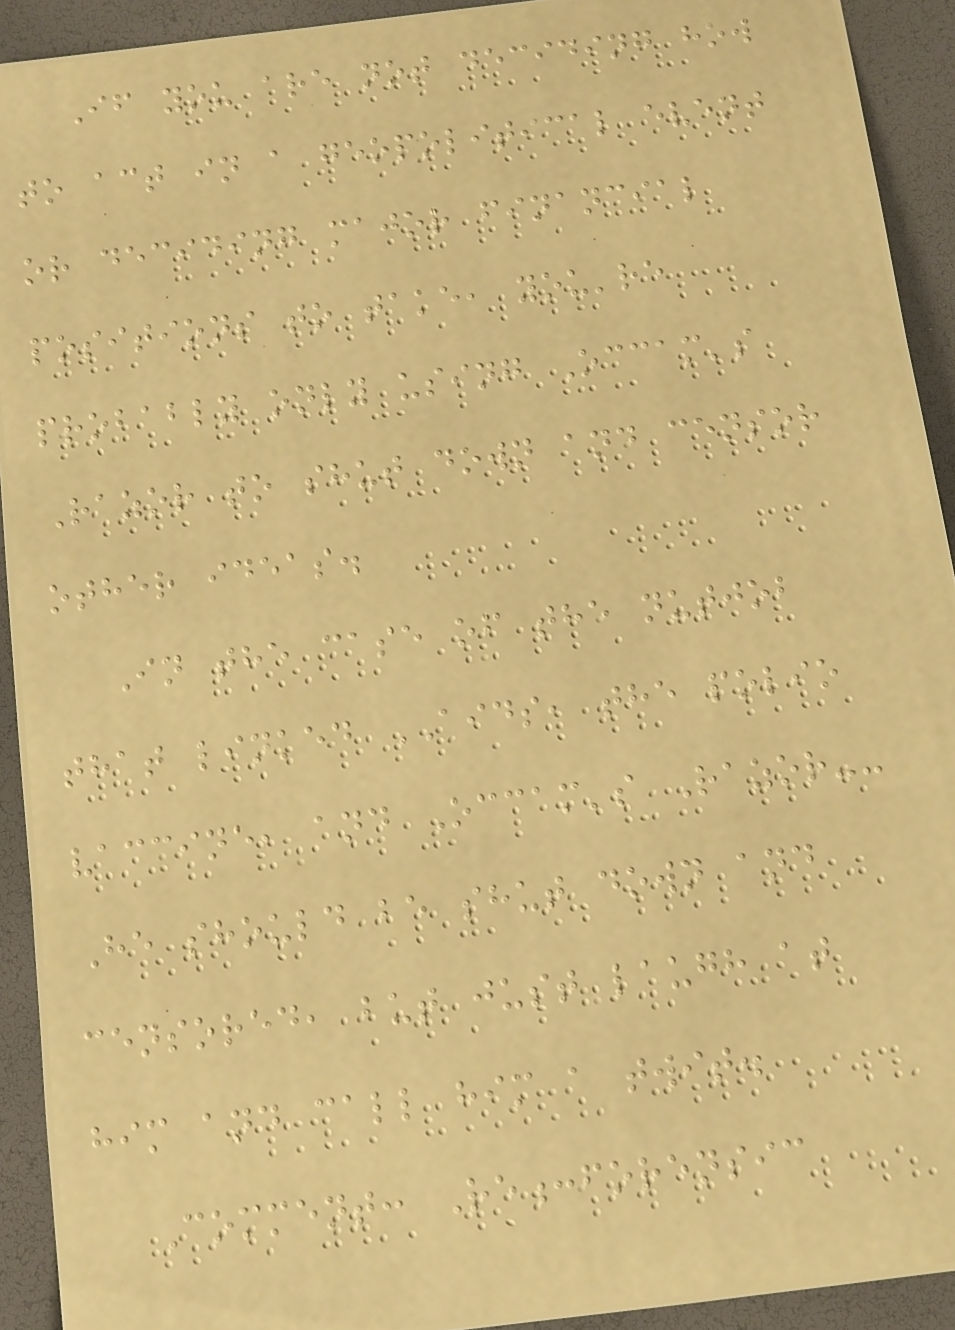If you are not deciding how
to act in a geopolitical event
or deciding major financial
positions to take, you're
probably only using Occam's
Razor to shut down and censor
other ideas.
In the case of the nutjob
that linked AIDS, the polio
vaccine, and Occam's Razor--
He should be shut down and
censored, but just laugh at
him and call him a twit.
Comment: Re:forensic
